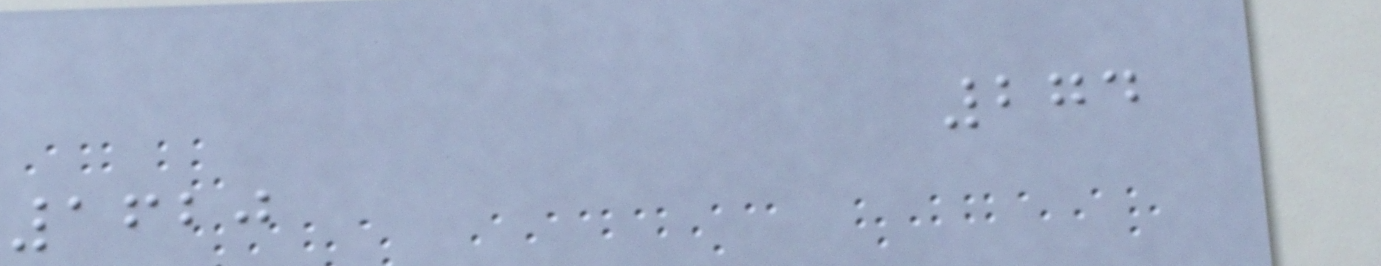274
1620
